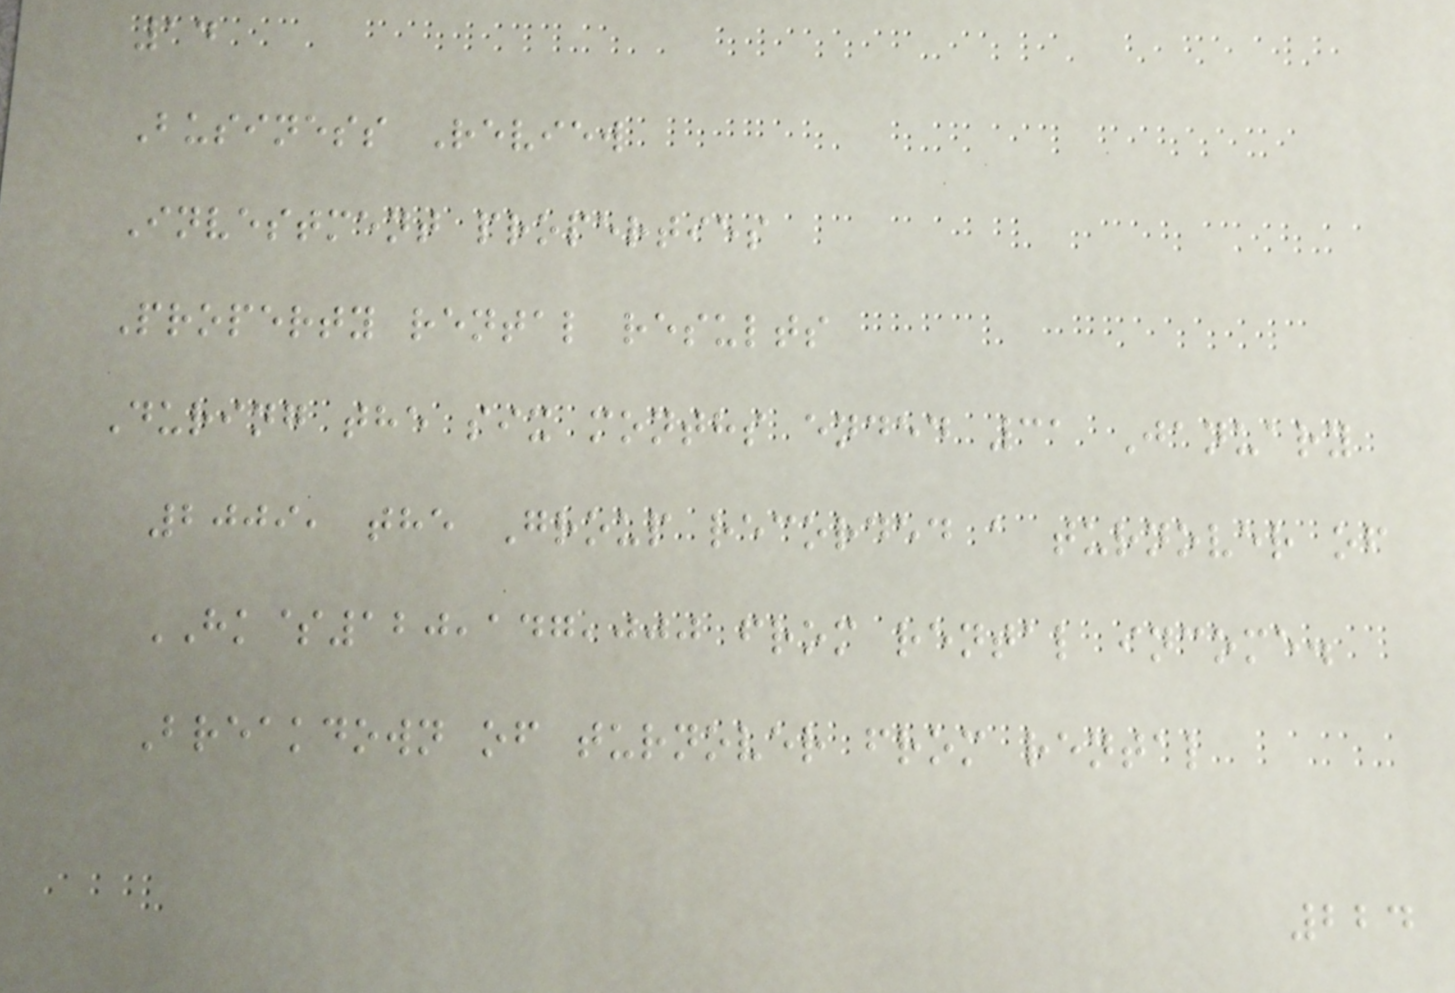14
Business Review
Investment properties
Property rental results
During the six months ended 31 January
2009, the Group recorded a turnover of
HK$120,147,000 from rental income.
Breakdown of turnover from rental
224
